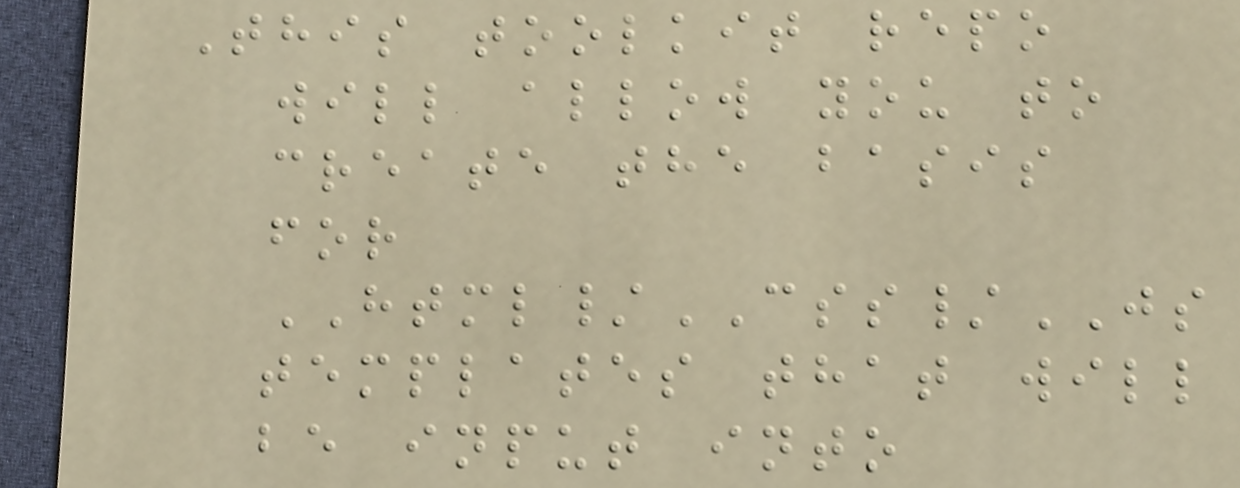This toolkit repo
will allow you to
create the basis
for
HTML/CSS/JS
templates that will
be input into
